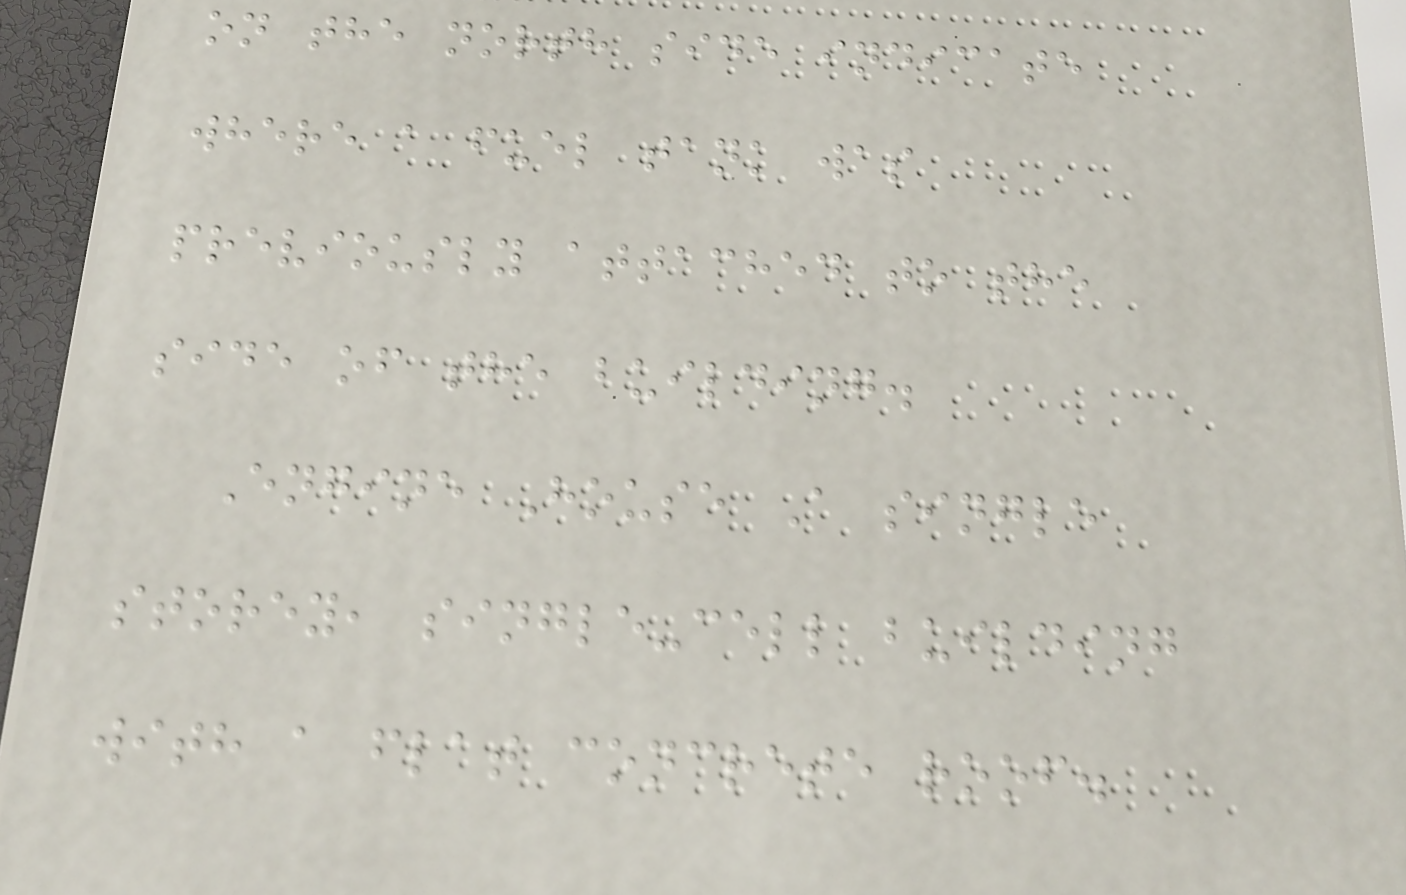on the north side indicate
where a fuel tank was
previously attached to the
side of the building.
Engine House A single
storey, single-cell building
with a flat concrete roof.
